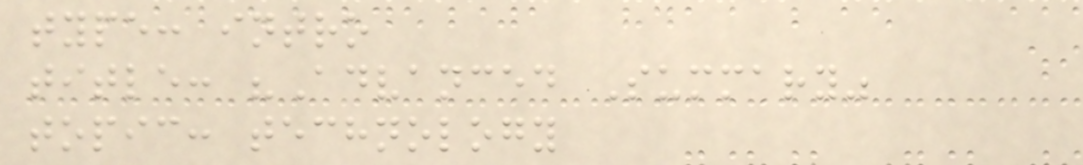type: intro
title: "Advanced Summary"
topic: technology
